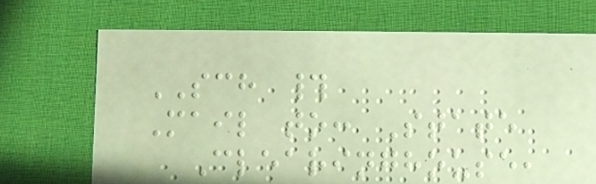SCH #
Mail to: State
Clearinghouse,
